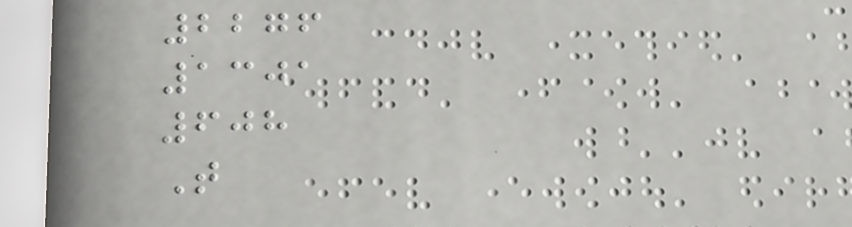2276
1301
608
T
